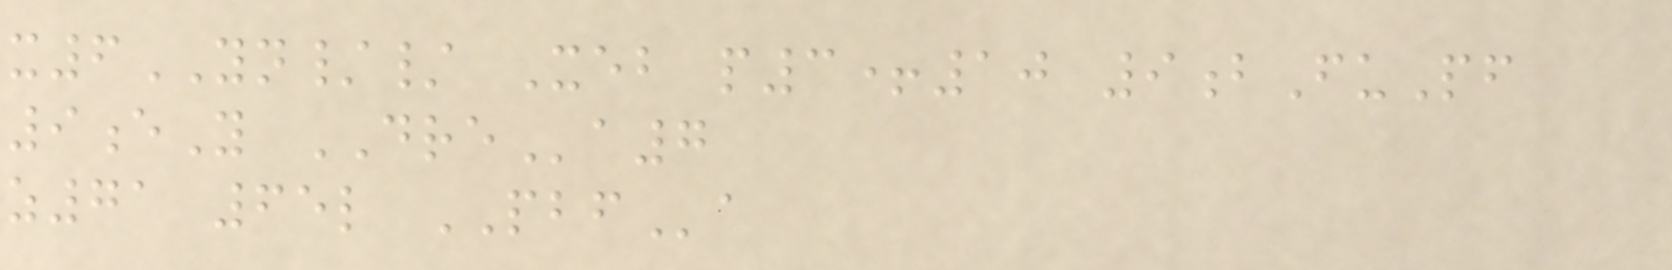x6YN// Xeb p3+10 9bFuPf
9eY DREa7
z71 65l PBFa
